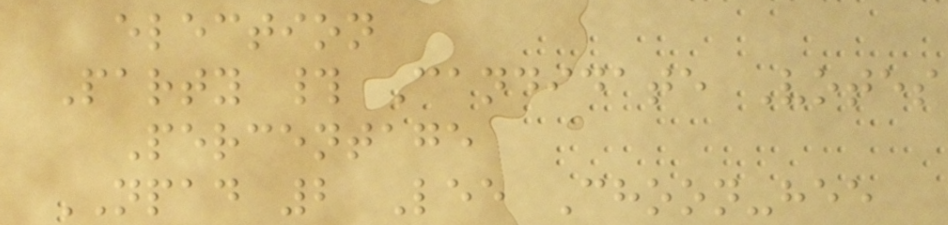election
Party # Candidate Votes
Percentage
NPAD 2 Lee Choon-hee
